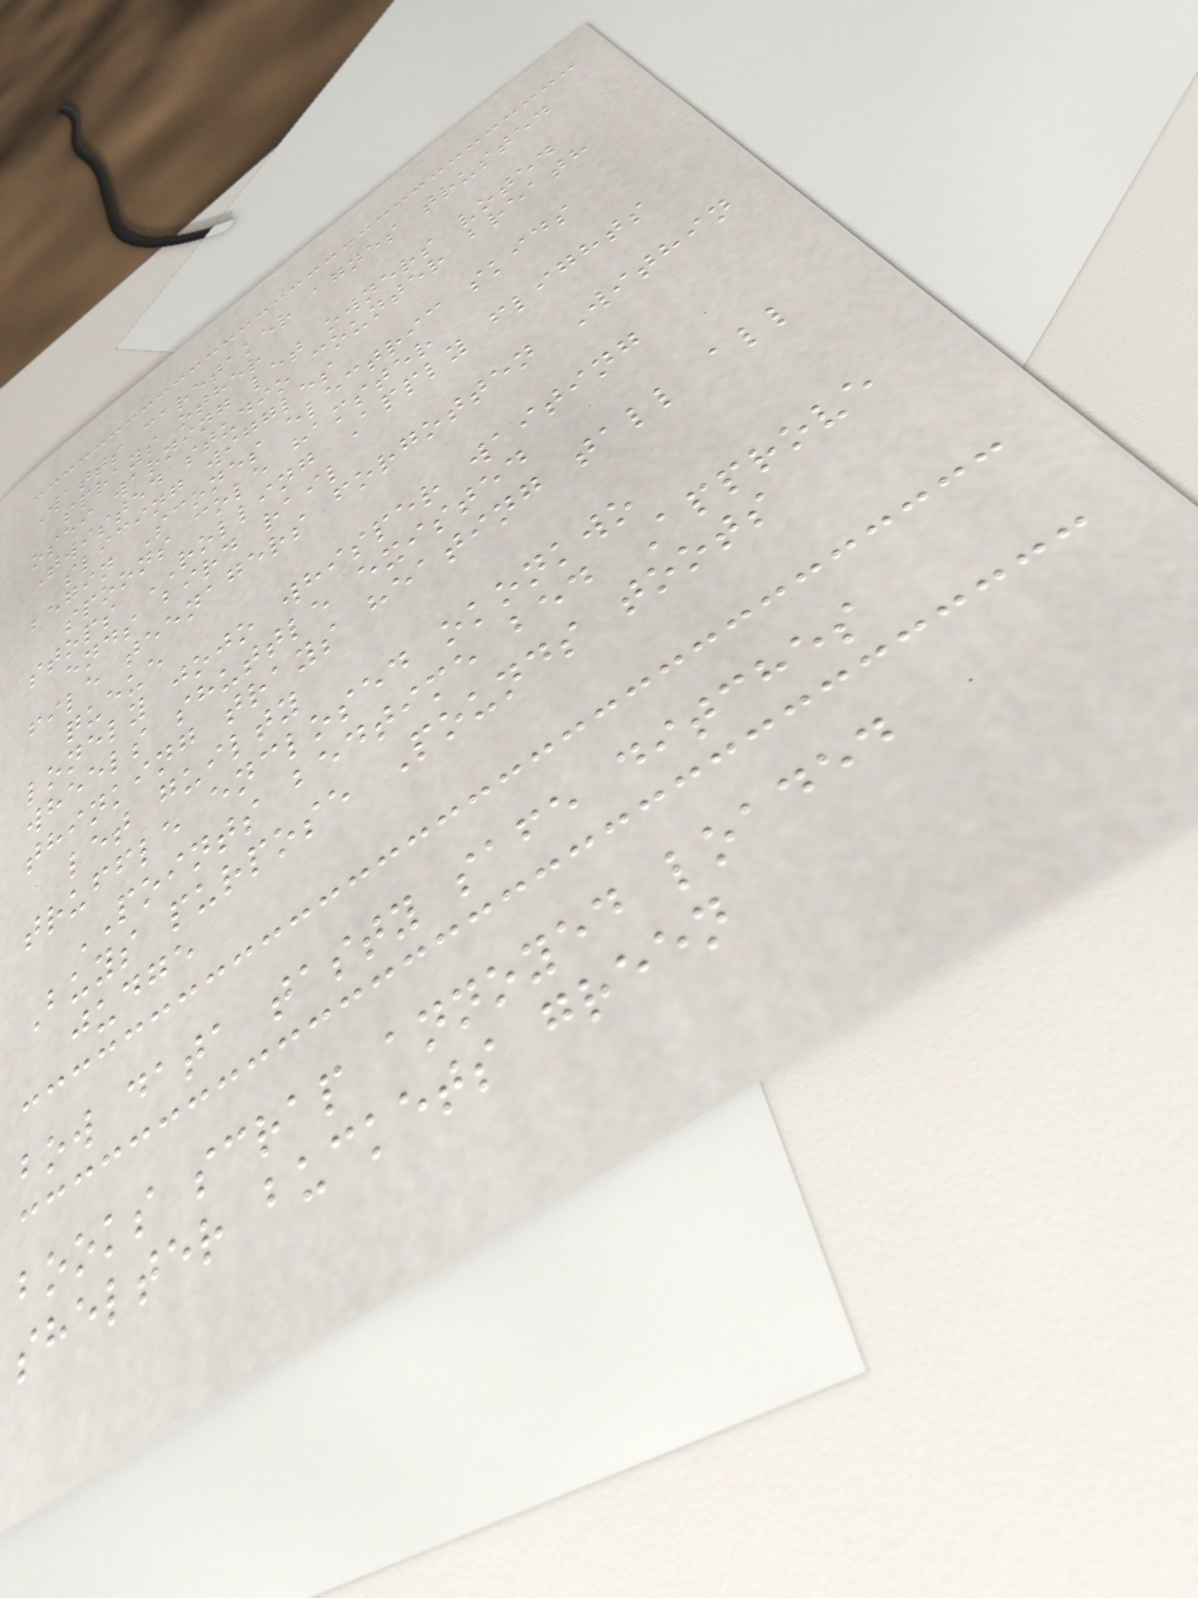Watts caretaker agnes trusted
sprays other
osei warning let owners voted
Twisted studio counter breath
slicing wiggles
begin Scones electric skids
spoons cole hamster
stops ROLLING Apply flights
ends bird rail
file teenagers forgotten Within
queue
lonely jojo whisper waiting
wheels shuttle existed
thinking trays heating tall all
let guilty
truffle enclosed okonkwo
POINTS bedtime bed Approve
Buys purpose Pounds toots
judge
bow data tasty safe ditches
books scrap annoyed loaded
shelter buckets green
